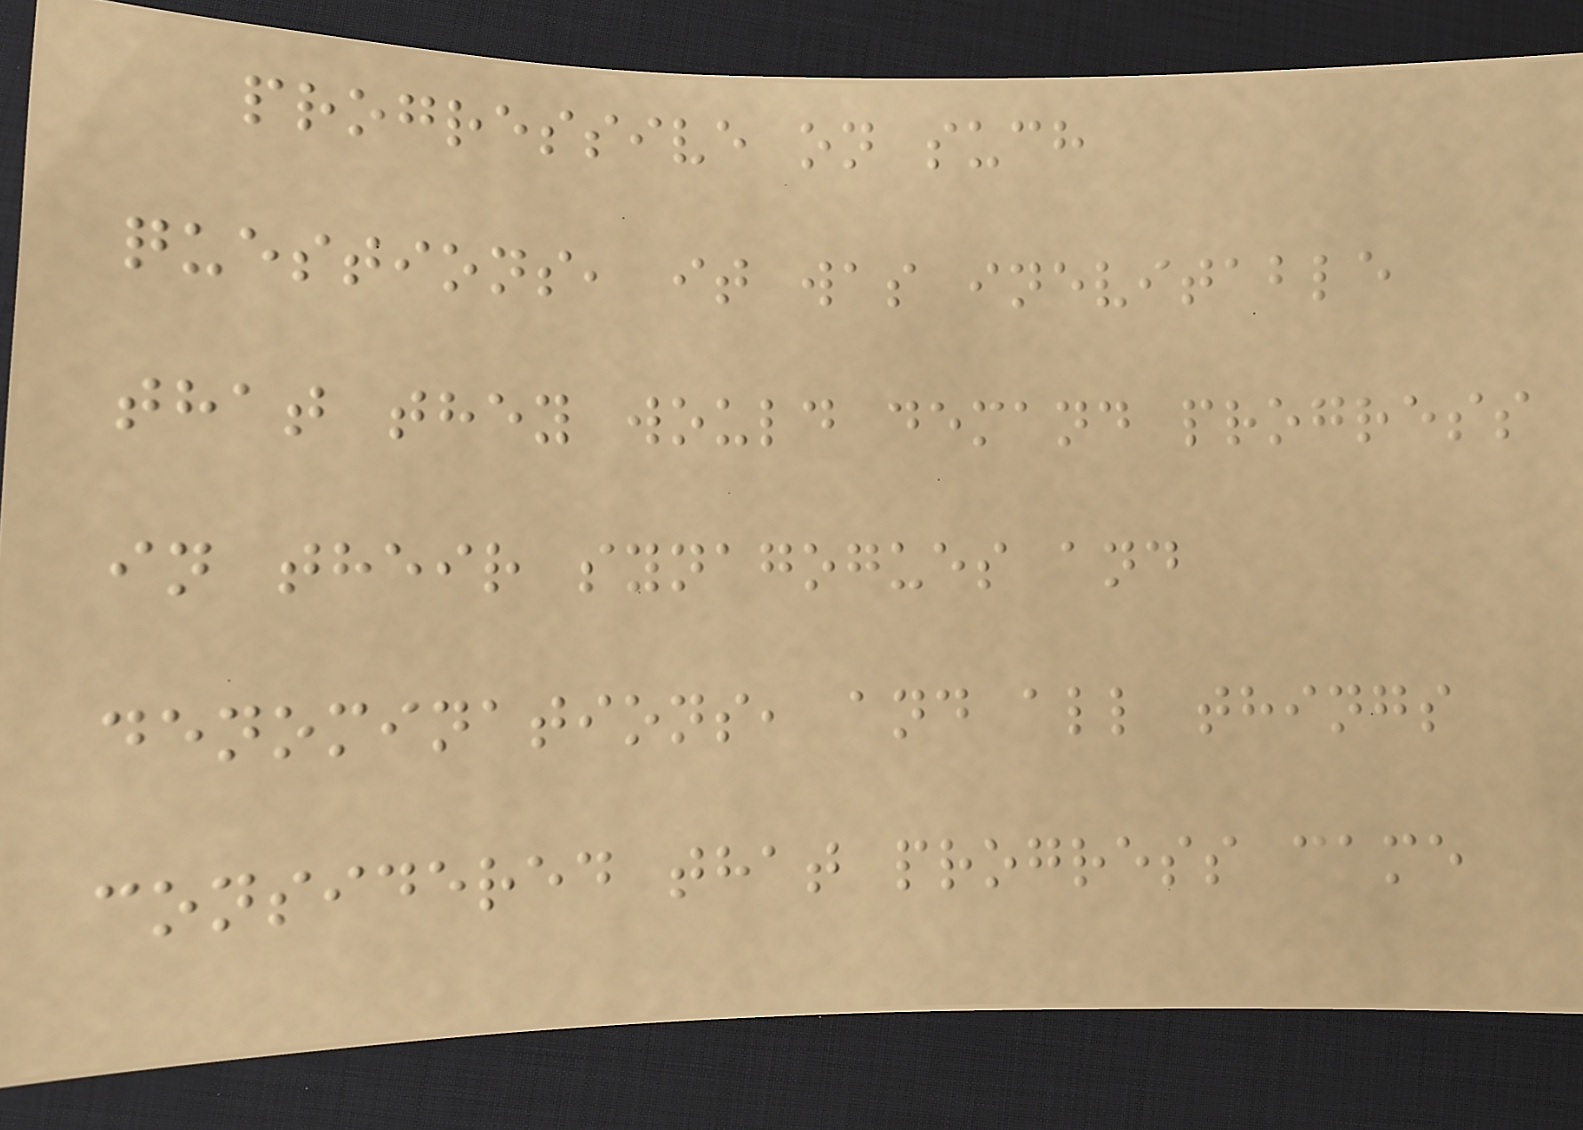progressive on such
questions, it was inevitable
that they would demand progress
in their synagogues and
denominations, and all things
considered that progress came
